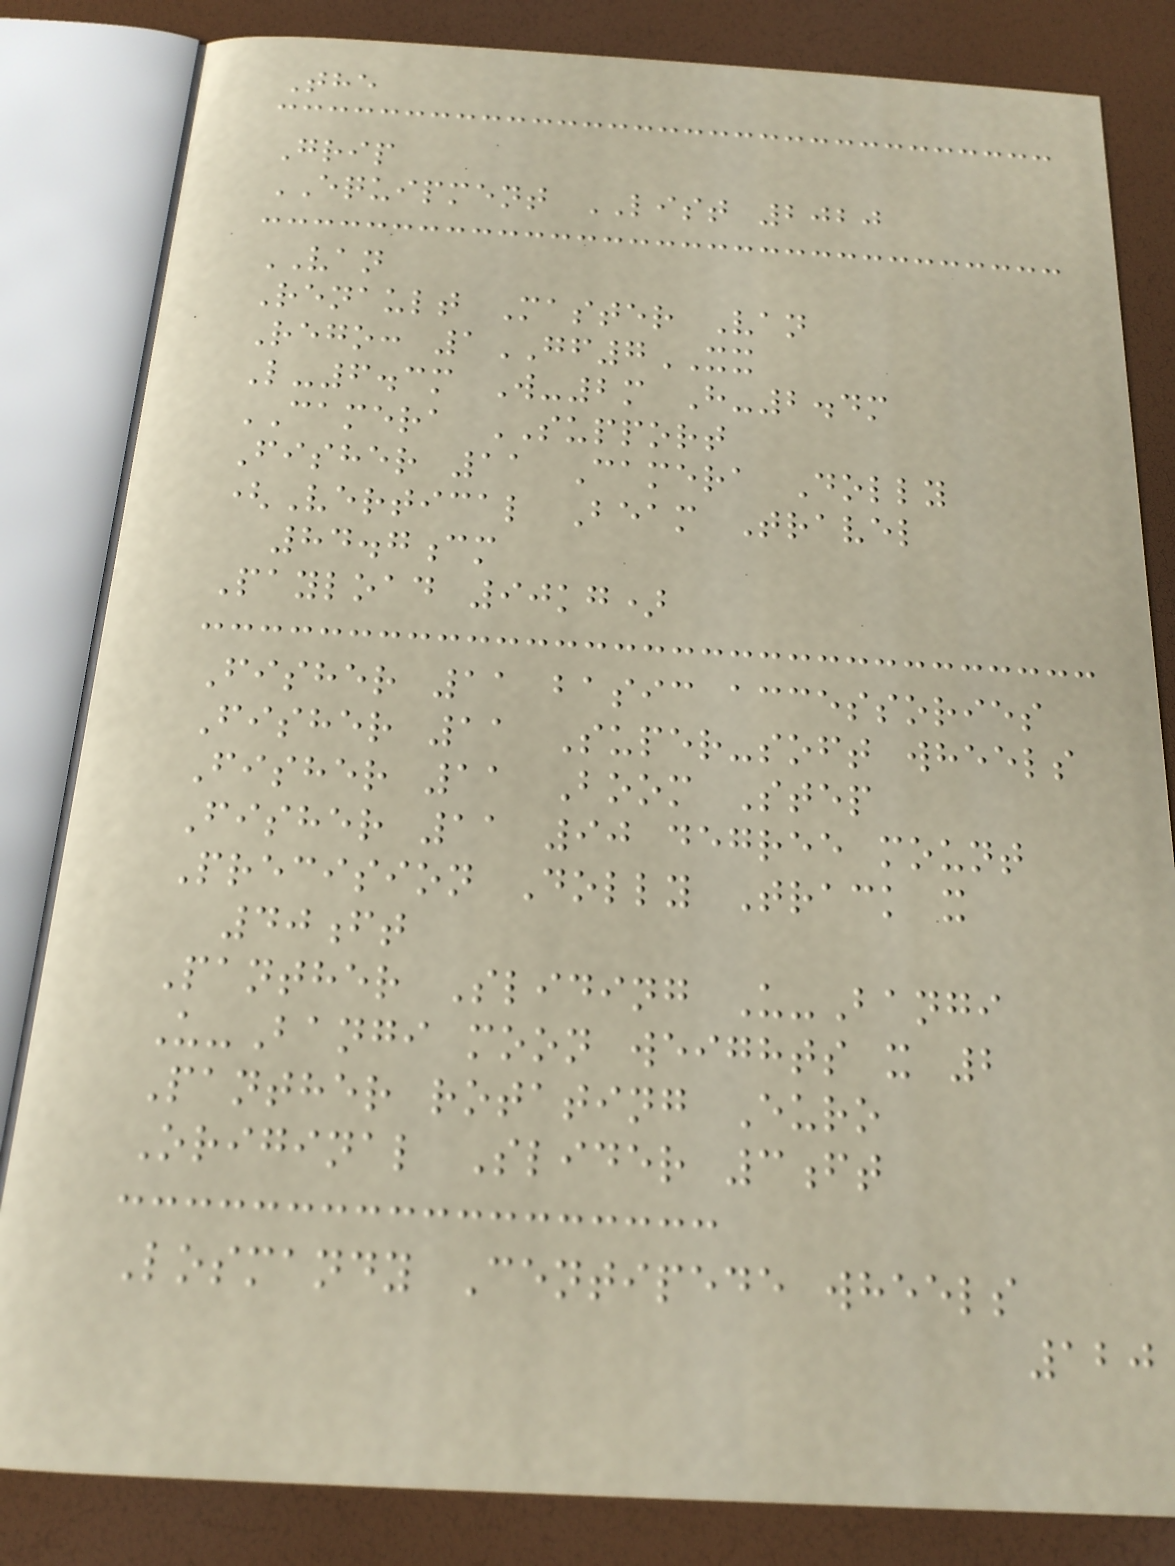The
Grip
EQUIPMENT LIST 2020
VAN
Renault Master Van
Rego: 1GF7XX
L-6.3m W-2m H-2.4m
CAMERA SUPPORT
Fisher 11 Camera Dolly
(Vertical Beam Travel
84.7cm
Payload 90kg)
Fisher 11 basic accessories
Fisher 11 Super-soft wheels
Fisher 11 Boom Step
Fisher 11 90 degree mount
Precision Dolly Track x
40ft
Panther Sliding U-Bangi
U-Bangi moon weights x 2
Panther rotating Euro
Original Slider 3ft
Losmandy Centipede wheels
120
